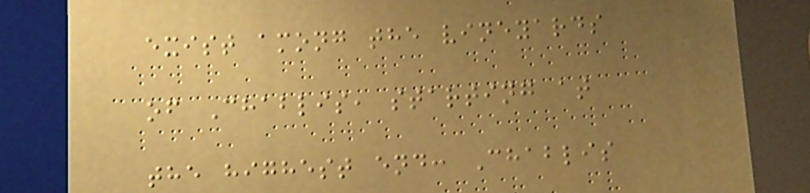exist among the vineyards
of Chablis, starting at
the highest end: Chablis
